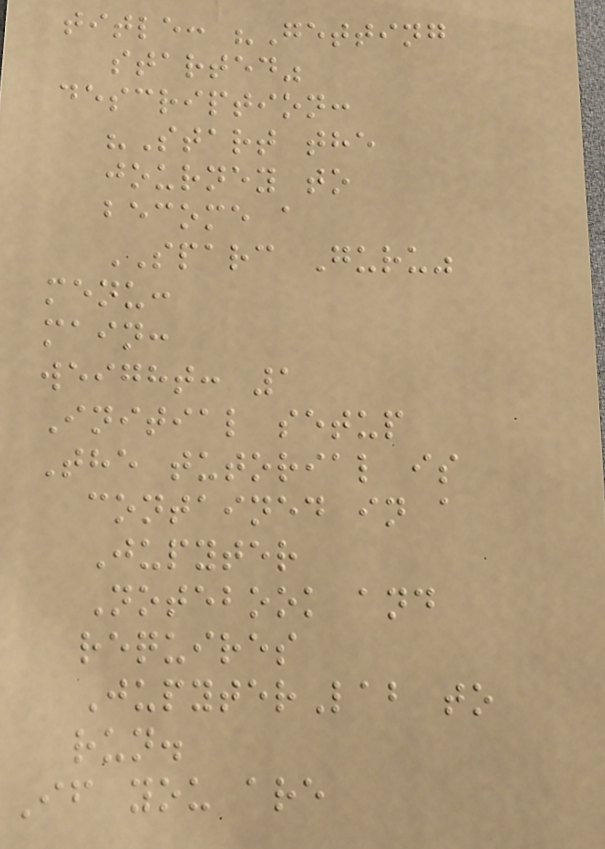title: "Getting
started"
description:
"Start the
journey to
become a
SPARC Guru"
menu:
main:
weight: 1
Initial setup
The tutorial is
contained in a
Jupyter
Notebook and
requires
JupyterLab to
run.
If you are
